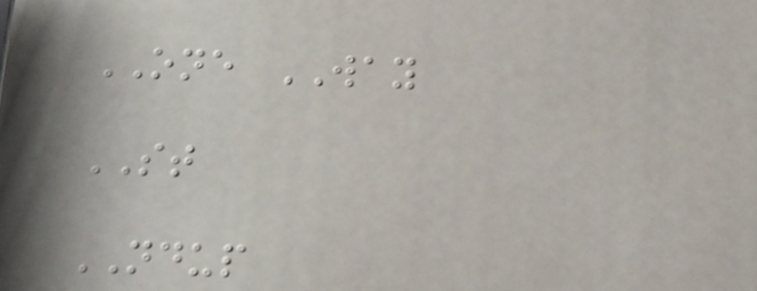ONE WAY
ST
NDUP
